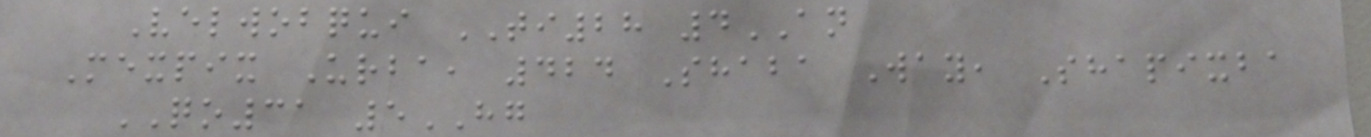Velwobqui TI28 4AN
Mexpix Urba, 424 Shaba Way, Shapixba
QO31 5HG
